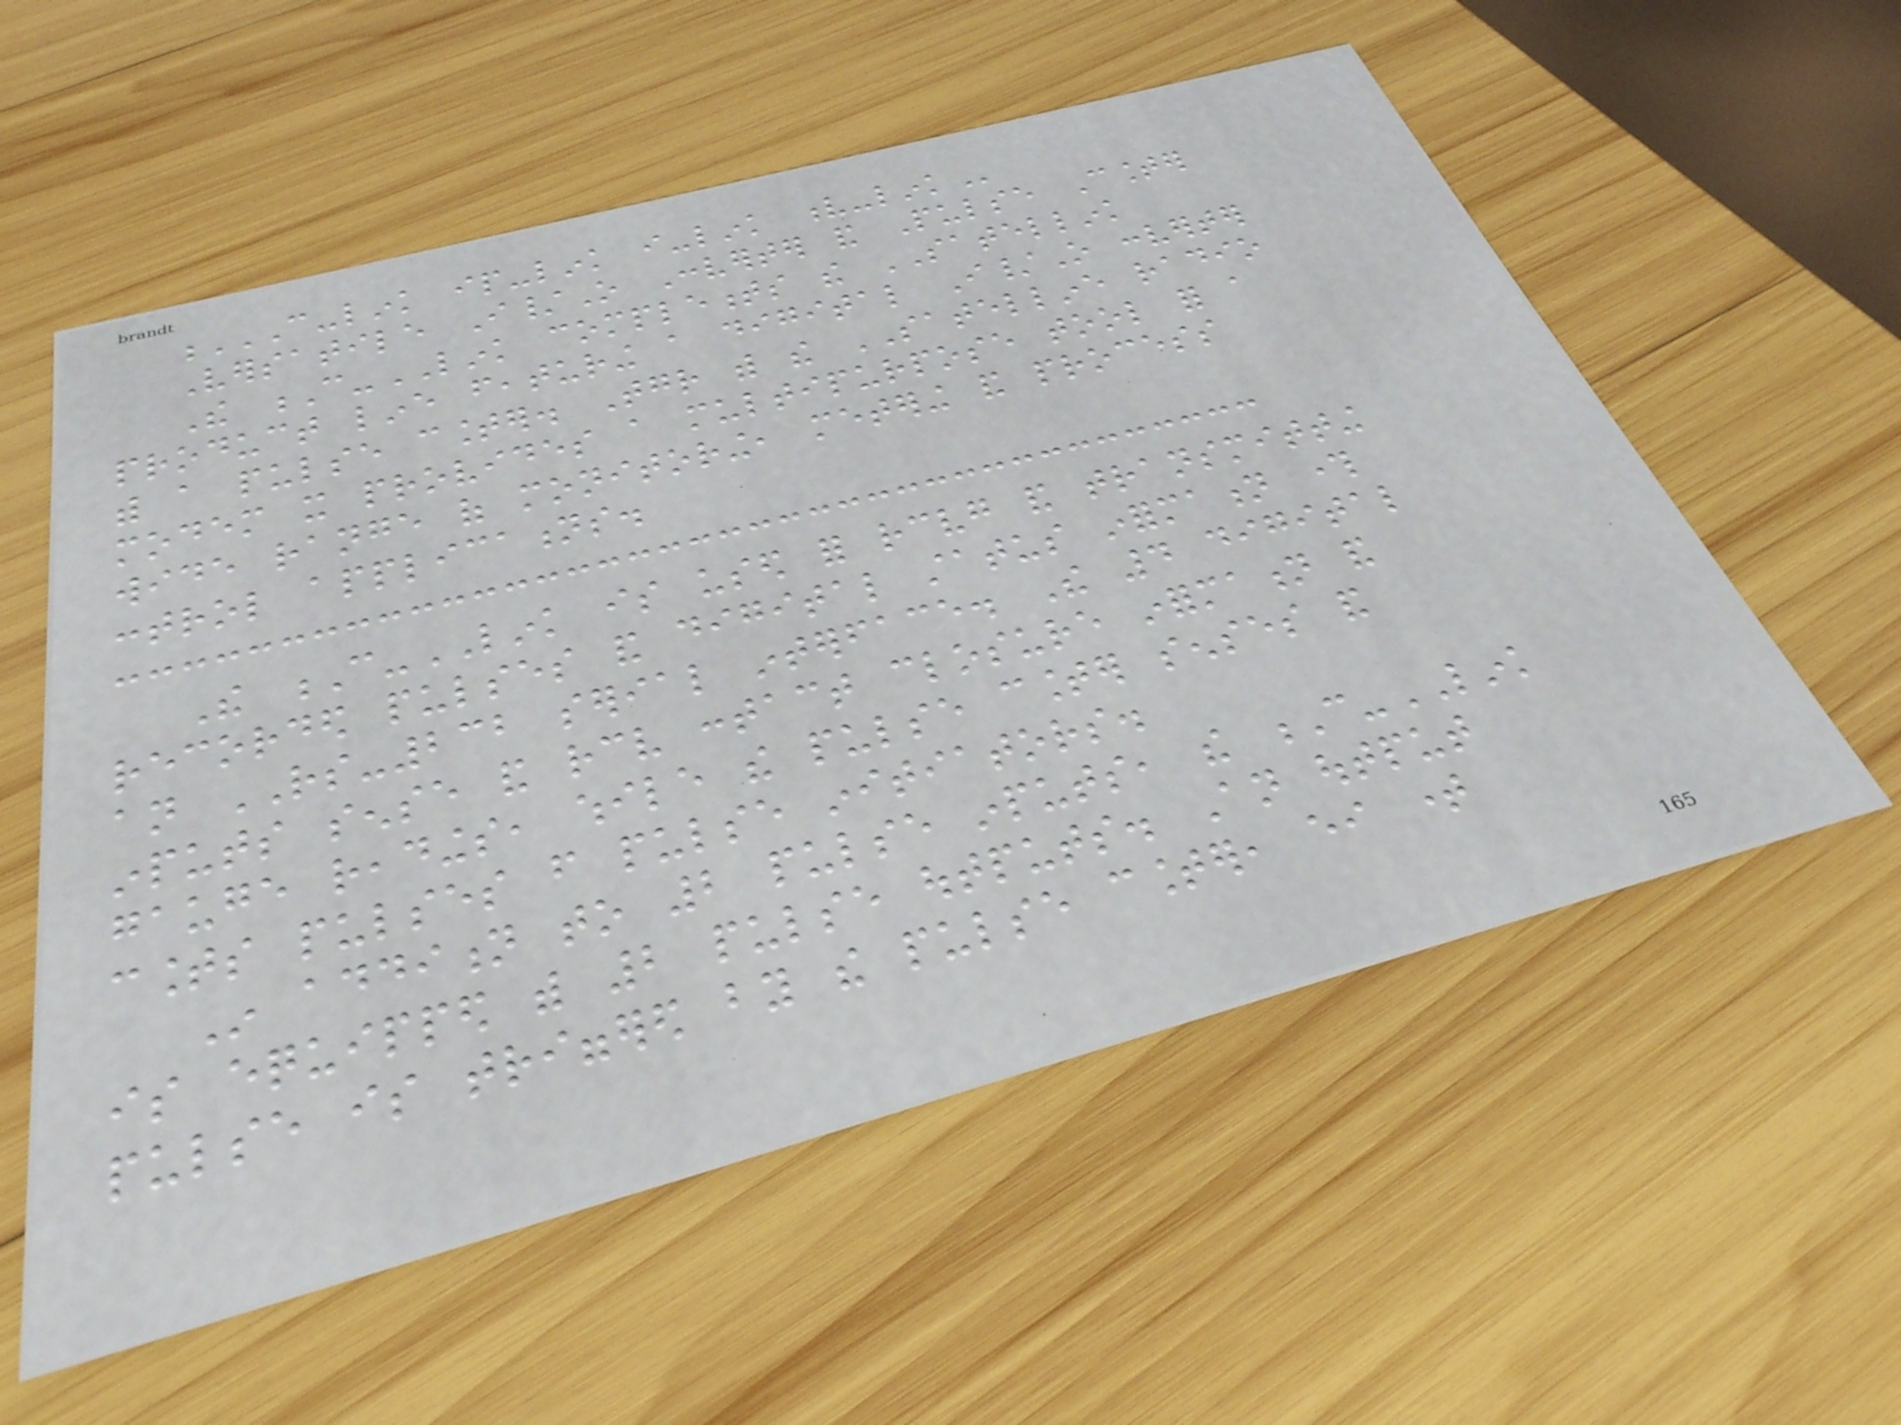C-LINK IP-LINK I-LINK V-LINK
Versatile I/O Converter and Pulse Counter
The C-LINK complements the SATELLINK
product line featuring a digital I/O converter
with a pulse counter. Together with the SATELLINE radio
modem it provides a multipurpose tool for a
wide range of monitoring, metering and process
control applications.
The C-LINK is used for receiving and transmitting
recorded pulses and digital status information through
an RS-232 serial interface. The 4 digital
inputs sense and receive contact closure information and
gauge readings, while the pulse counter senses and
counts pulses from pulse initiators.
In addition to 2 pulse inputs, the C-LINK
is equipped with 2 pulse outputs. An output
pulse is triggered by the pulse counter, either time
